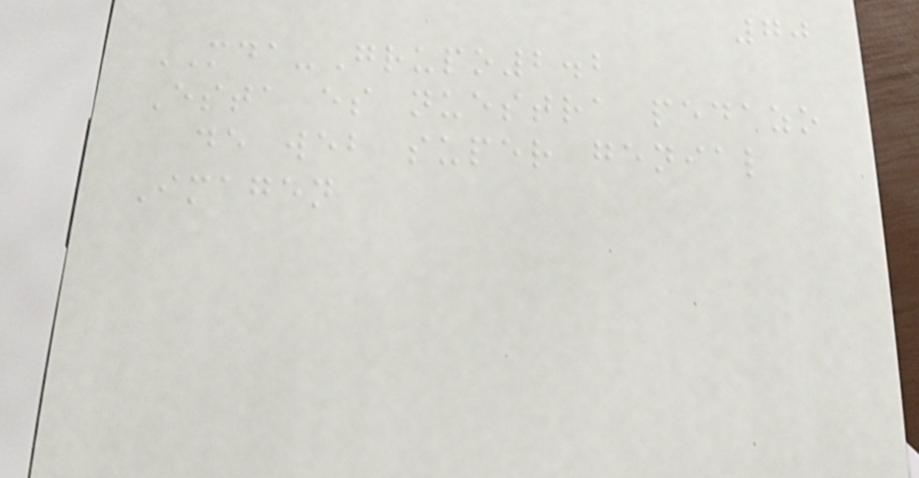70
MDA-Grupo2.2
Esta es nuestra pedazo
de web super genial
Imagen
